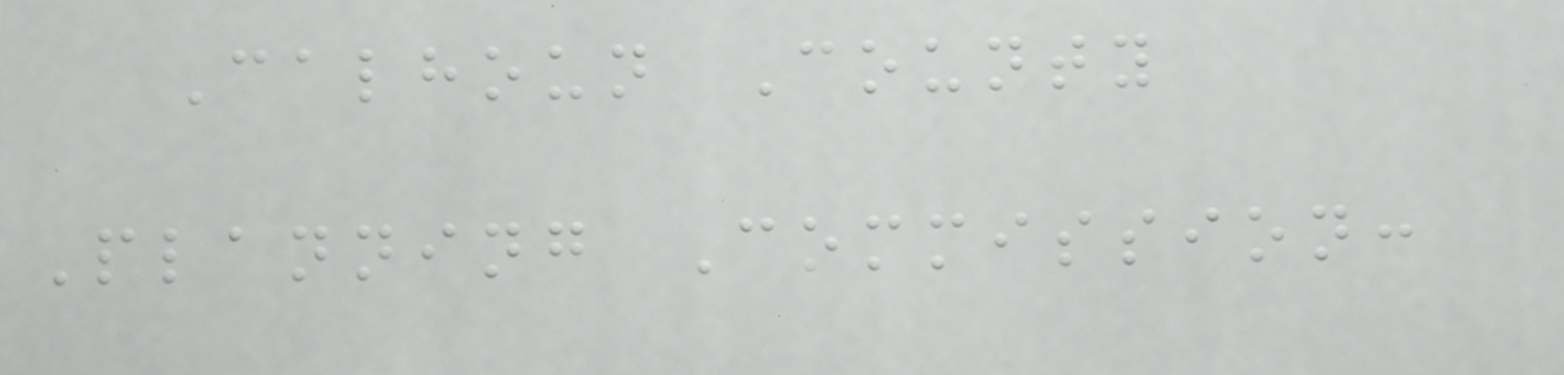Calhoun County
Planning Commission:
